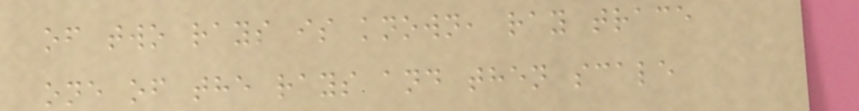of two rays is known, ray trace
one of the rays and then scale
